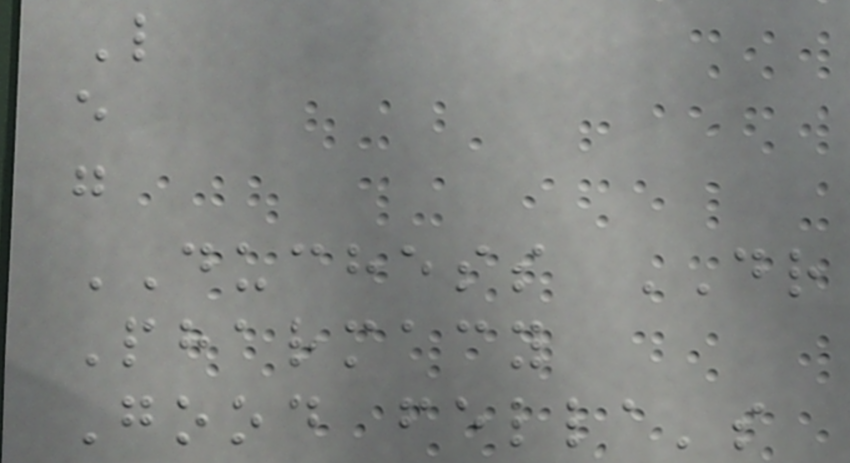L
e
g
DUCHESS DR
Pharmacy
Good fella's
